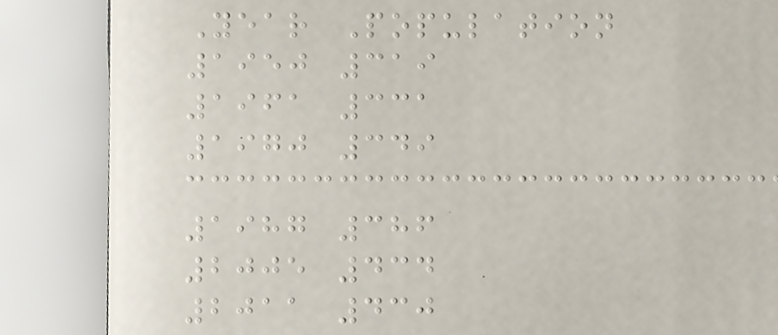Year Population
1950 319
1961 331
1970 349
1987 386
2005 434
2011 430
